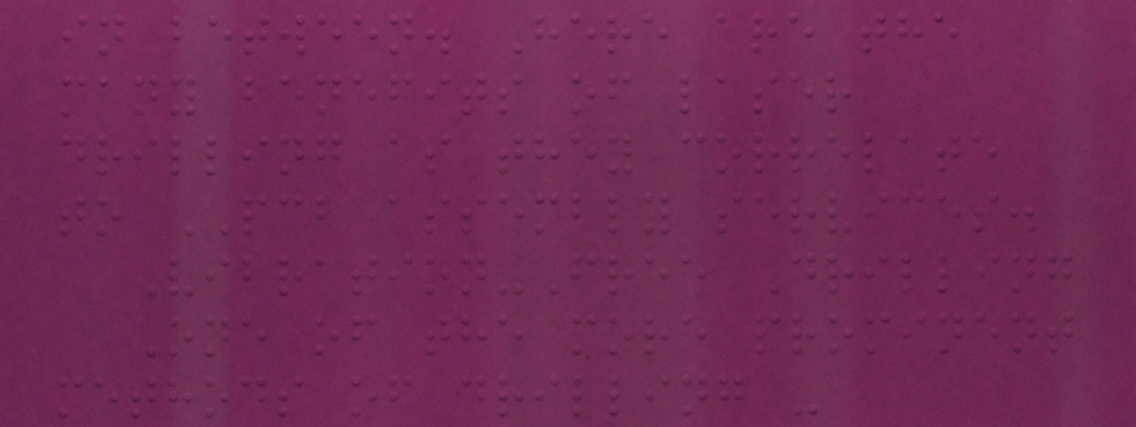in between. Here are the
many benefits of laser
drilling as they correlate
to PCB assembly services.
Vibration-Free Drilling
One of the more prominent
methods of drilling -
